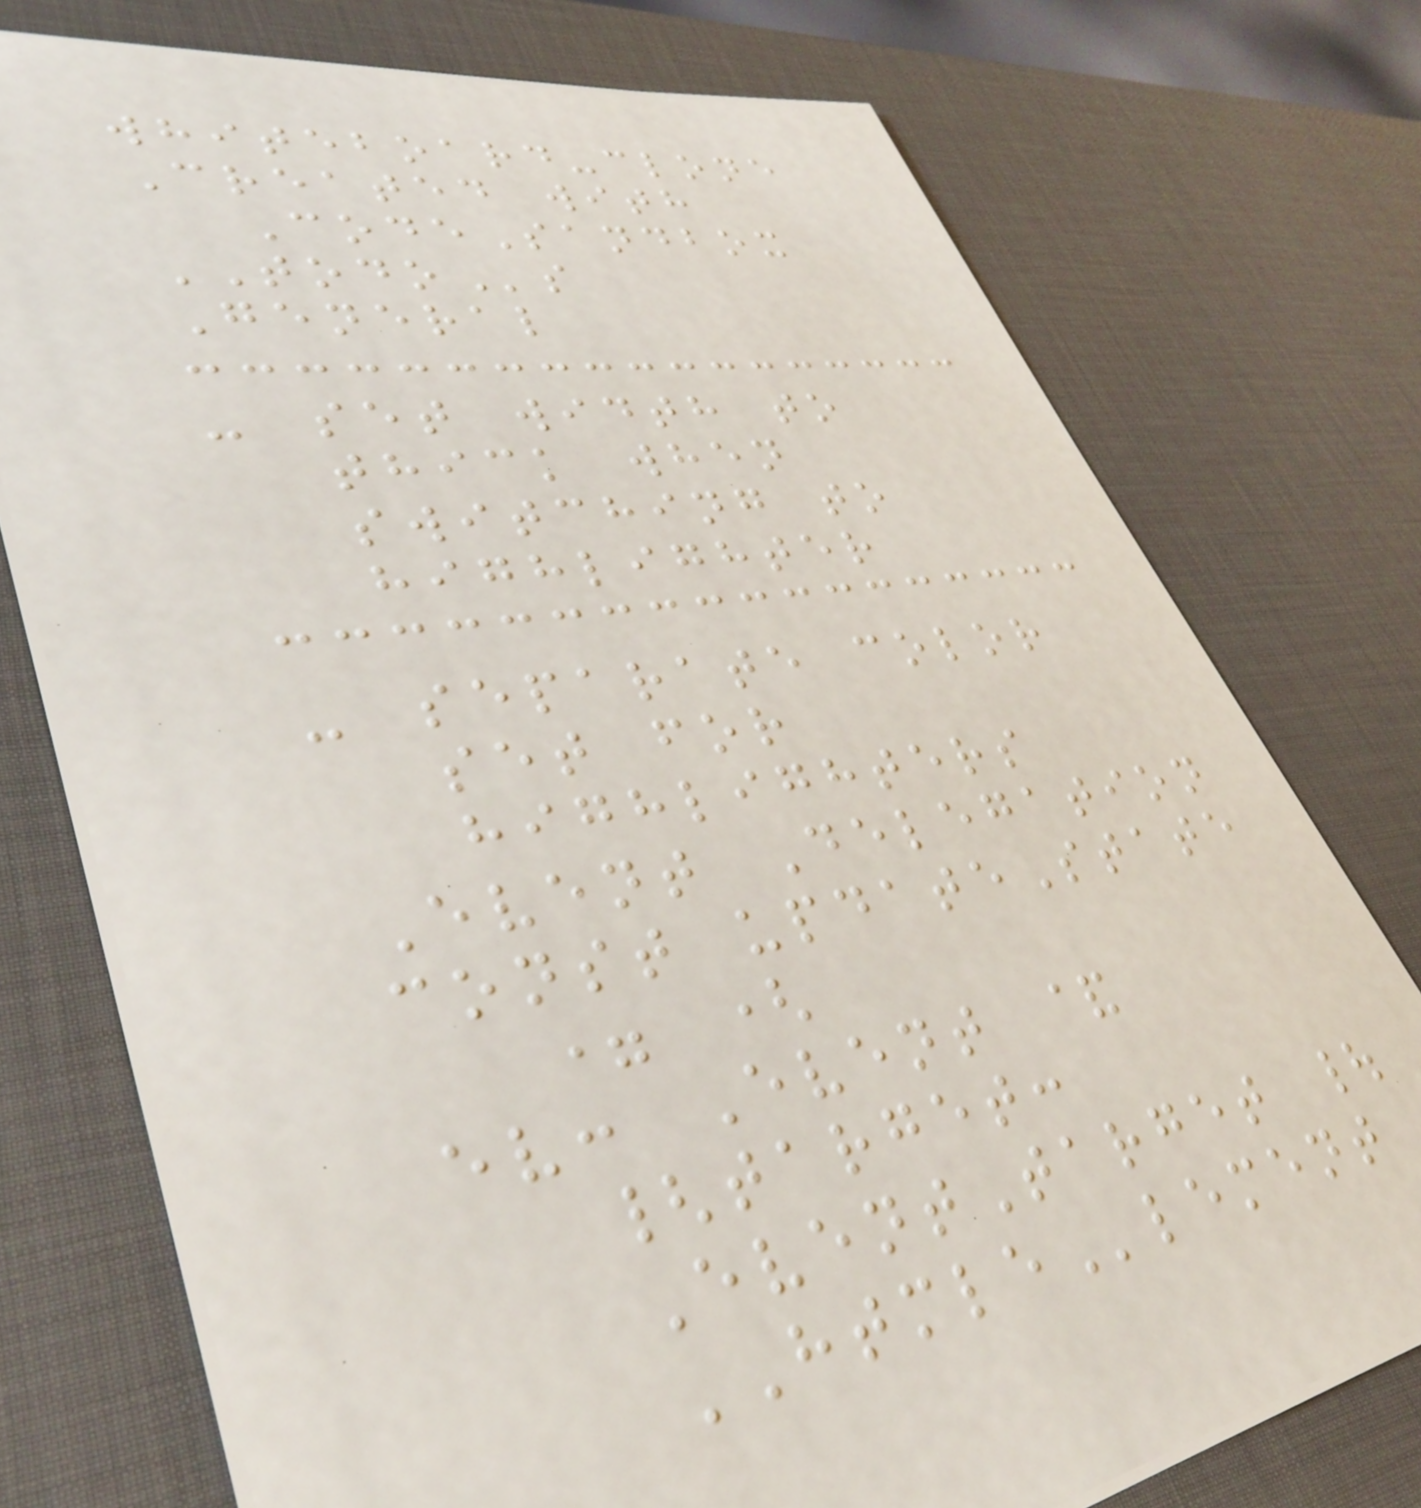whiteboard-clone
Created with
CodeSandbox
TODOs
General
- set width to
thick when
switching to
highlighter
- separate color
set for
highlighters
Event Delegation
const updateState
= (
ev: Event &
{target:
EventTarget |
HTMLElement
